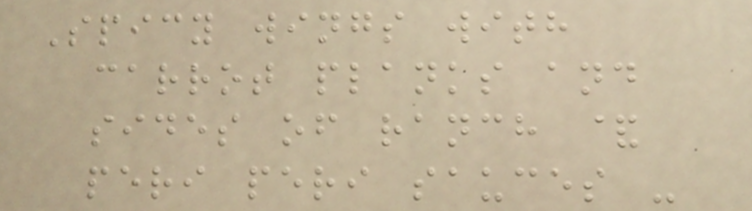Spicy wings with
carrot planks and
sides of ranch &
peri peri sauces -
